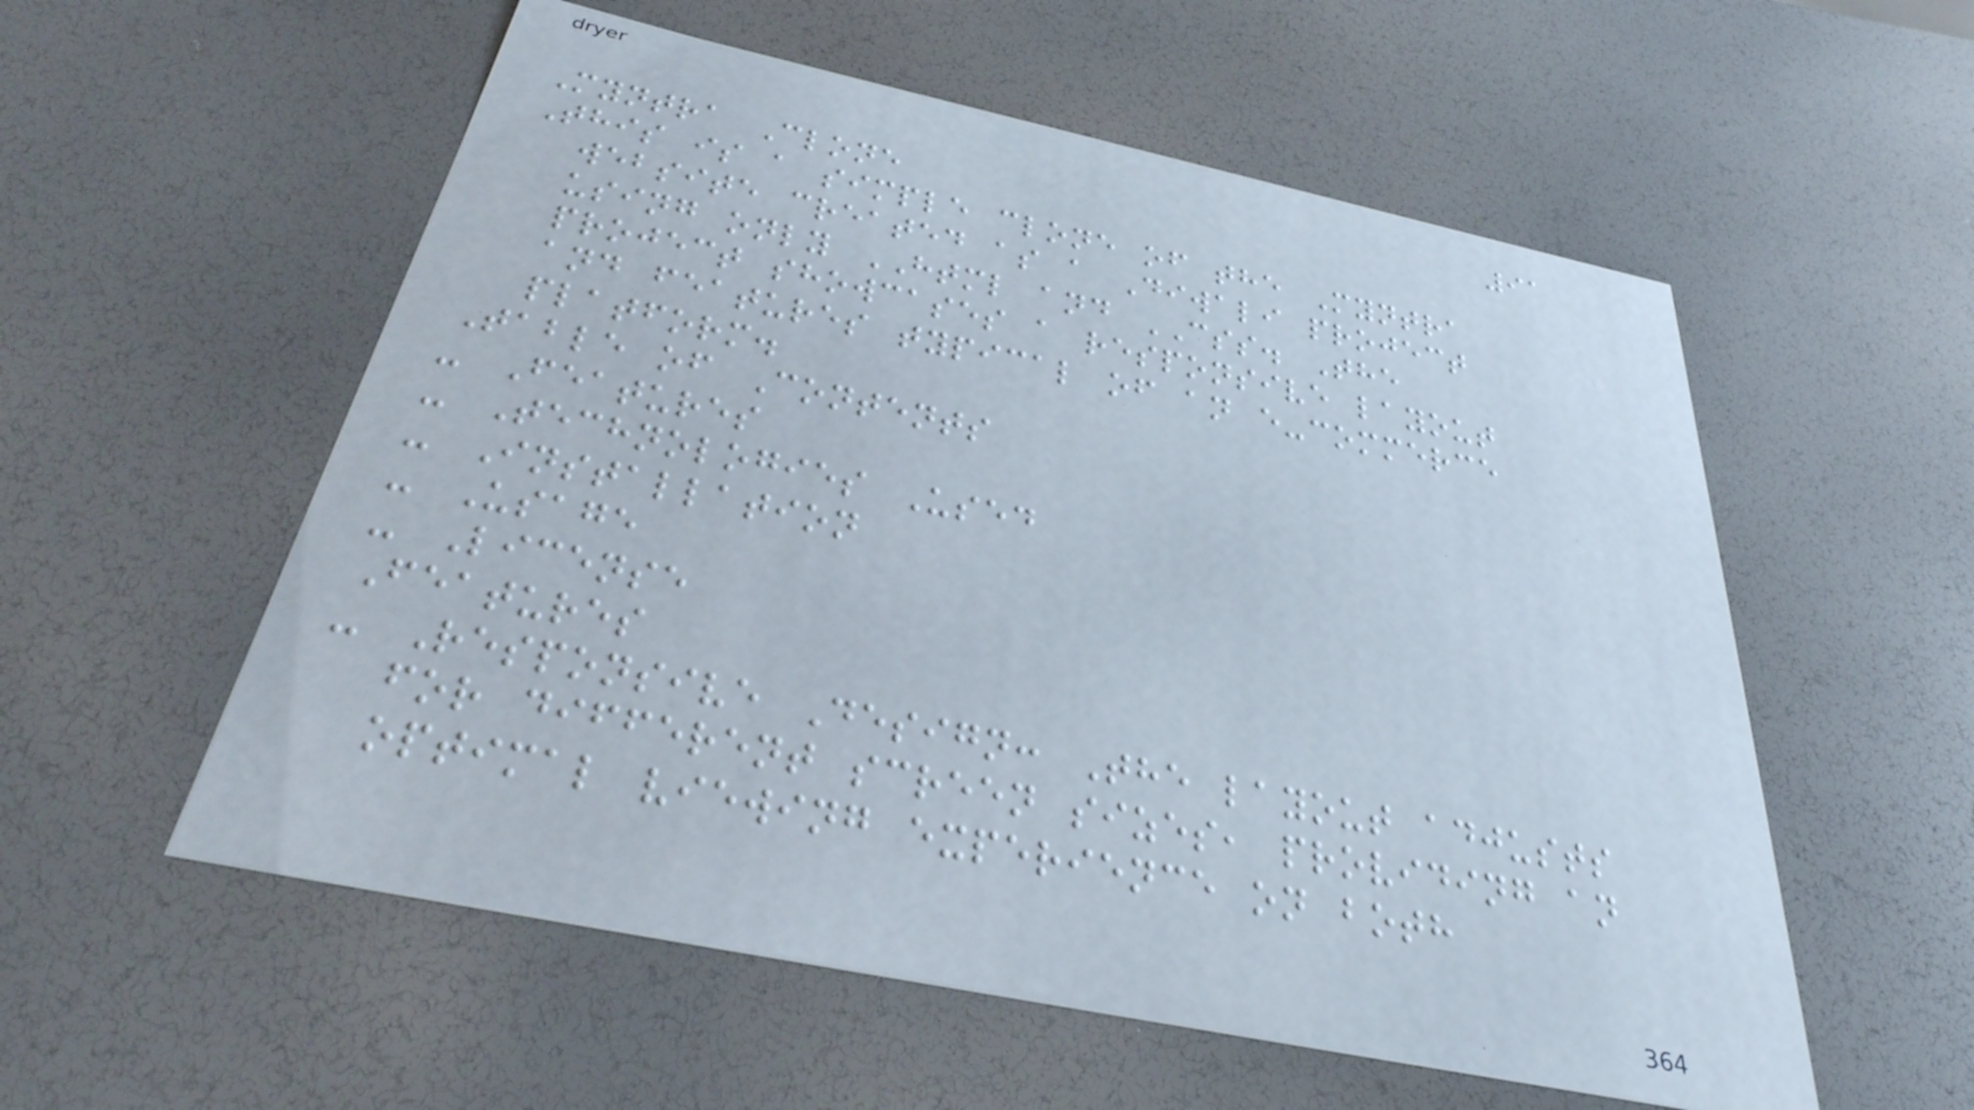91
Myntra Clone
This is a simple clone of the Myntra
website created as a Diwali project
using only HTML and CSS. The
project showcases a responsive layout
and features typical of an e-commerce
platform.
Table of Contents
- Features
- Technologies Used
- Installation
- Usage
- License
Features
- Responsive Design: The layout adjusts
for different screen sizes, providing an
optimal viewing experience on both
